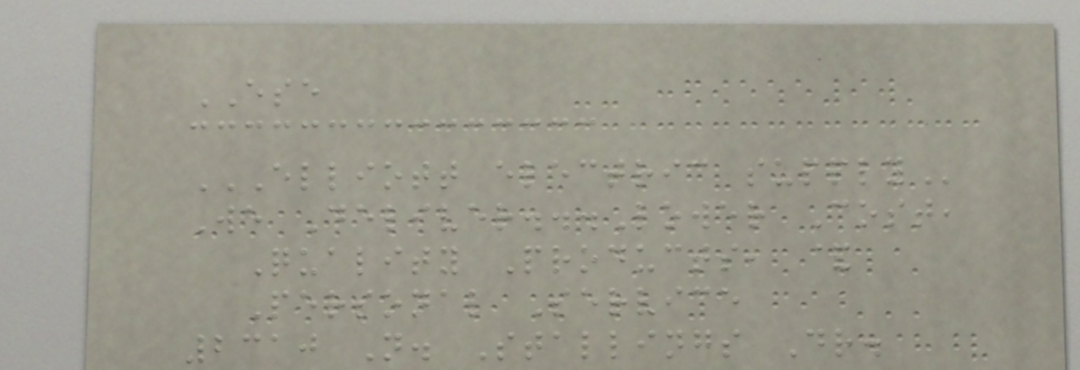ESE
ELLIOTT ELECTRIC SUPPLY
We Deliver...Lower Cost,
Quality Products, &
Personal Service
2310 N. Stallings Dr.
